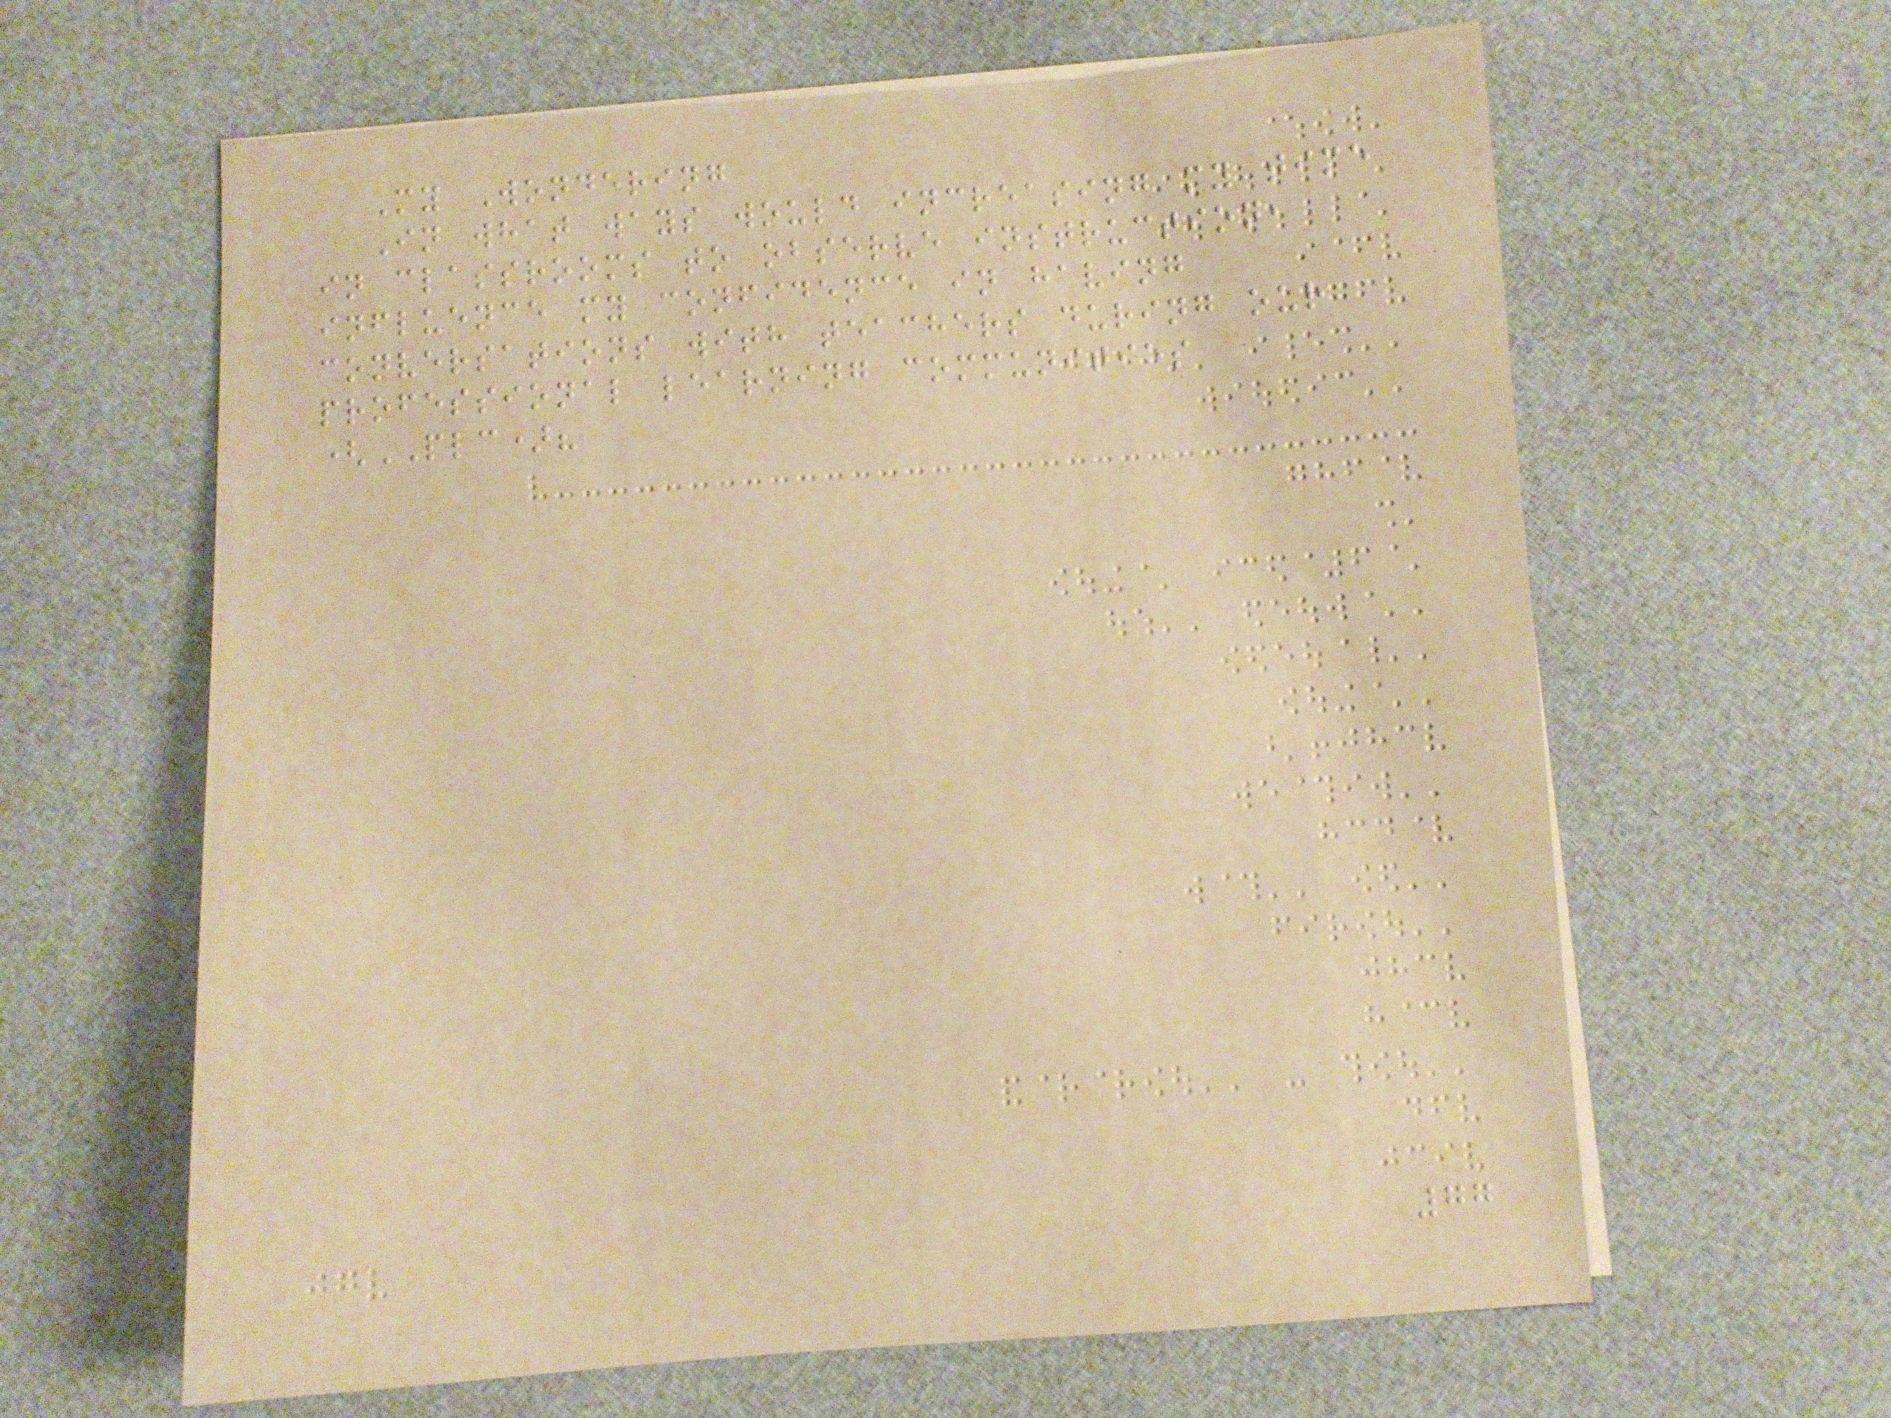My Wondering
In what ways would increasing my time
in classrooms to observe instruction,
influence my confidence in having
conversations with teachers during our
professional learning communities
(PLC)?
77
